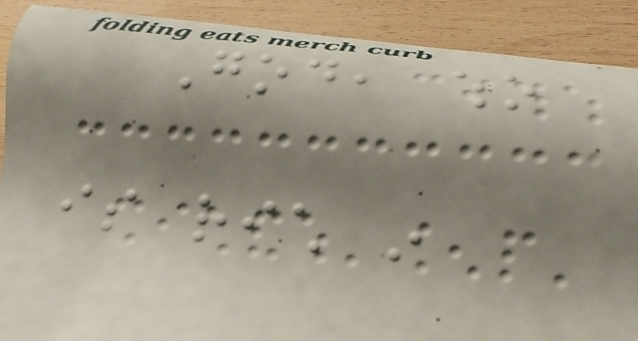God, who
is rich in
